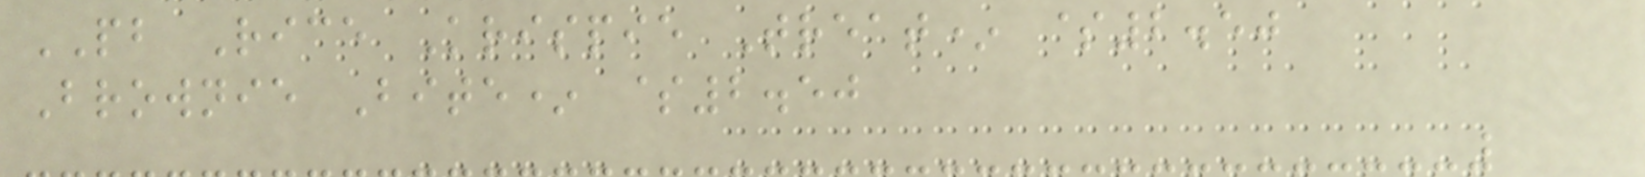PB Rice Krispie Treat* $2.50
Brownie Bite* $2.50
